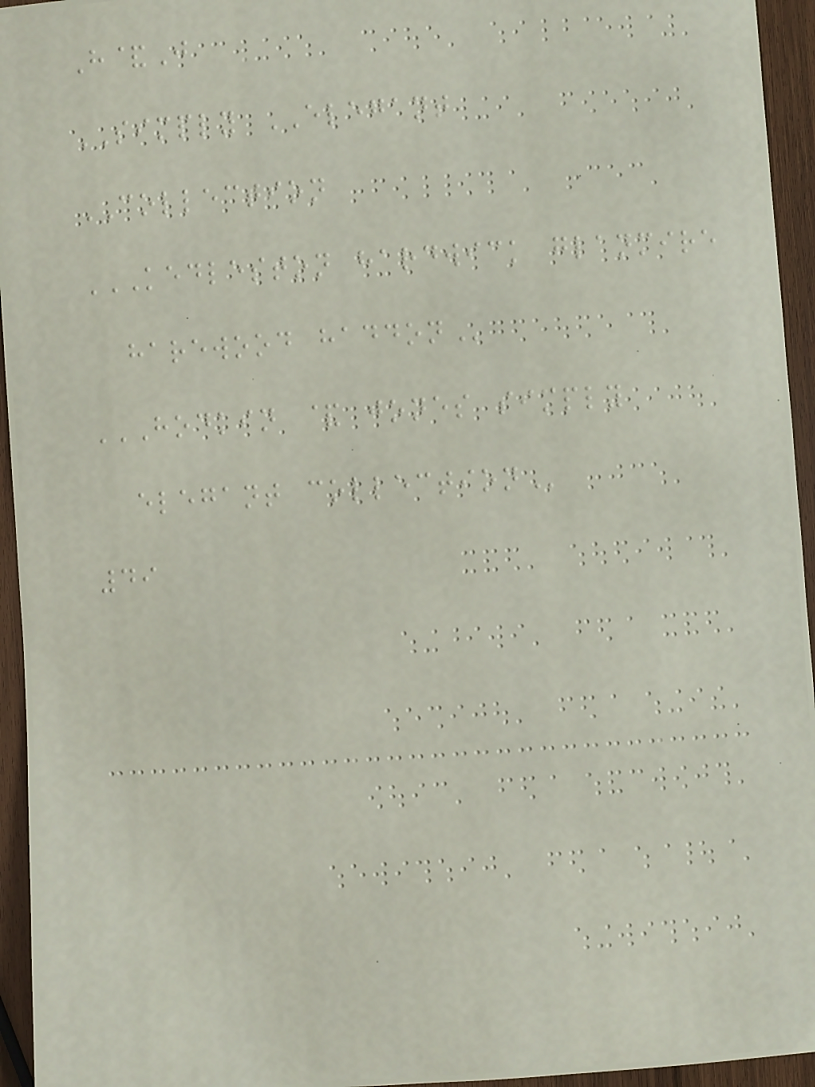H&J
SIMPLY ELEGANT
COLLECTION
KEDLESTON HARDWICK GLANMIRE
HAREWOOD HADDON
HODKIN & JONES SIMPLY
ELEGANT COLLECTION
49
